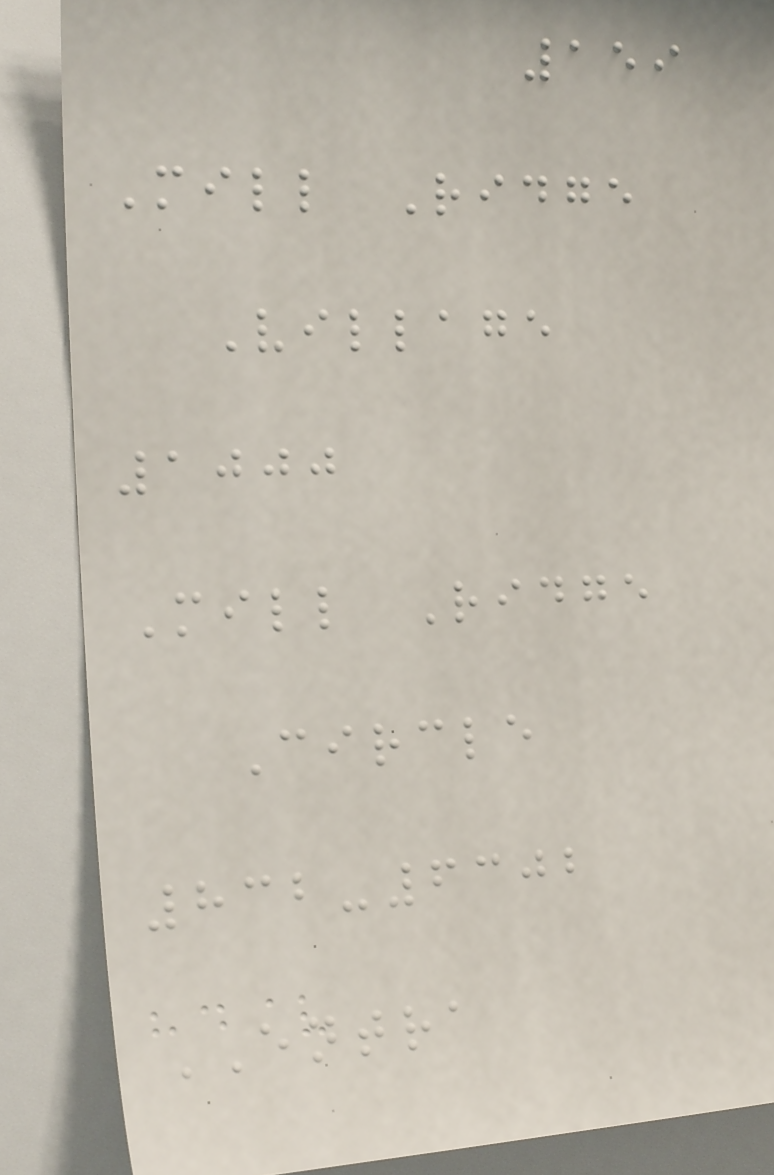159
Mill Ridge
Village
1000
Mill Ridge
Circle
832-6302
ENTRA
